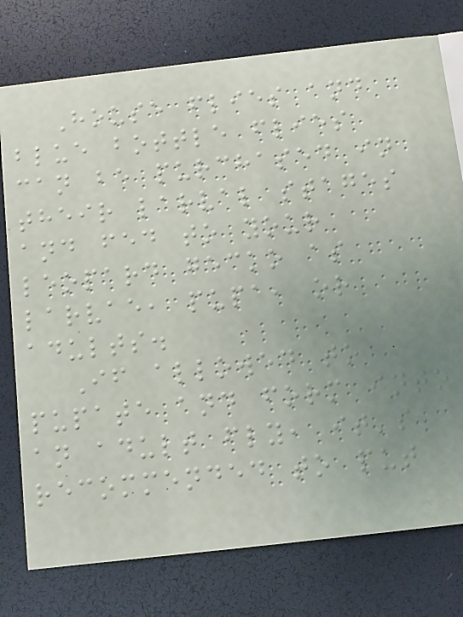House flies and
blue bottle flies
can be purchased in
their larval stages
and fed to your
leopard gecko as
larvae, pupa, or
adults.
If allowed to
pupate and form into
an adult fly, it's
recommended to put
